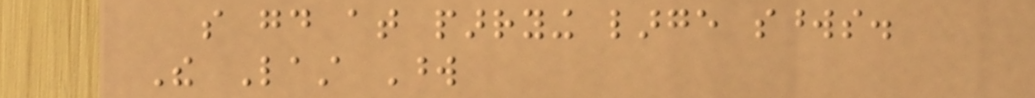so good at parrying large swords.
The Last Word
